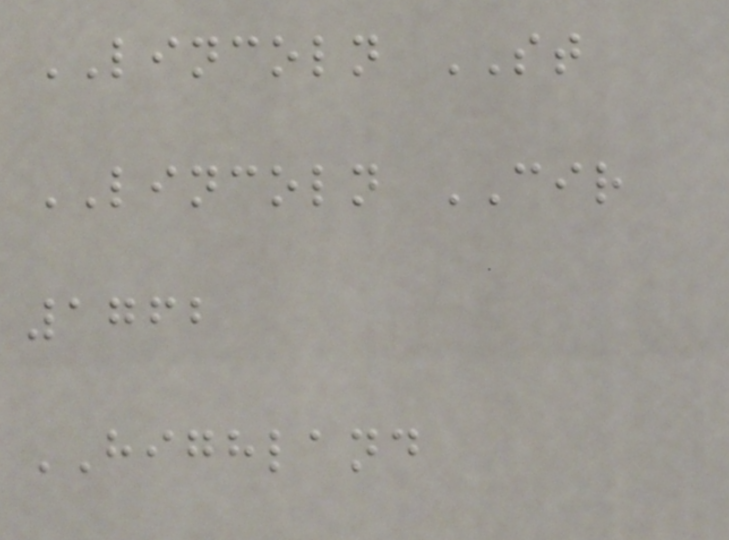LINCOLN ST
LINCOLN CIR
1762
HIGHLAND
